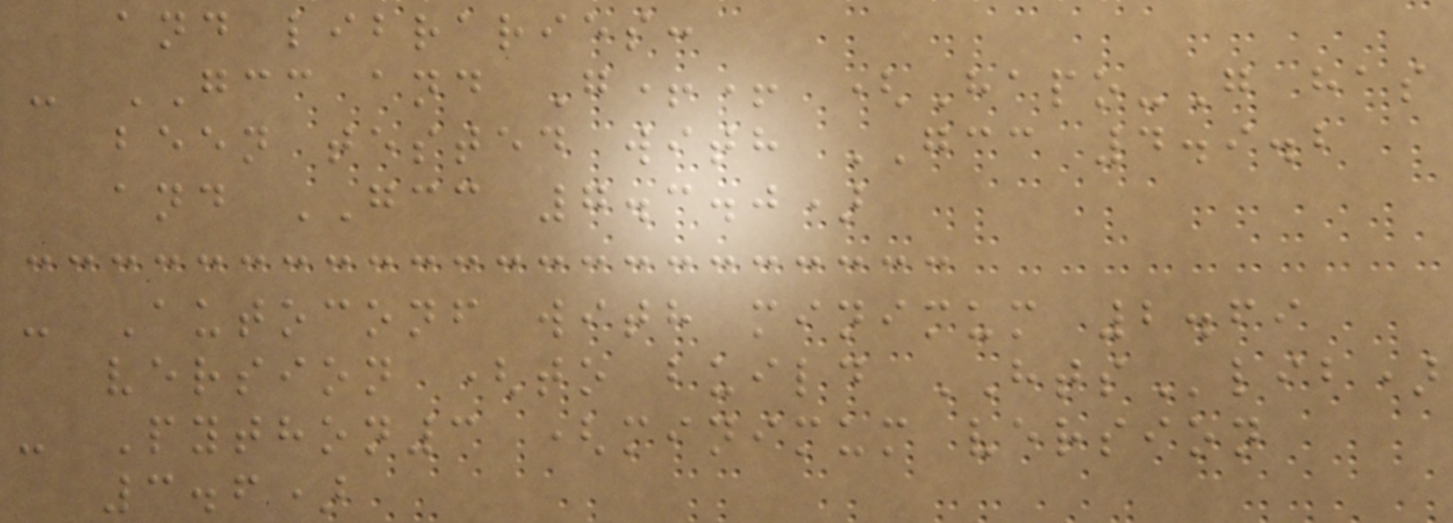and libraries:
- GCC and G++ (Hapo-G has
been tested with GCC 4.9.2
and GCC 7.3.0)
- Autoconf with minimum 2.69
version (to build HTSlib)
- Python3 (minimum version
3.6)
